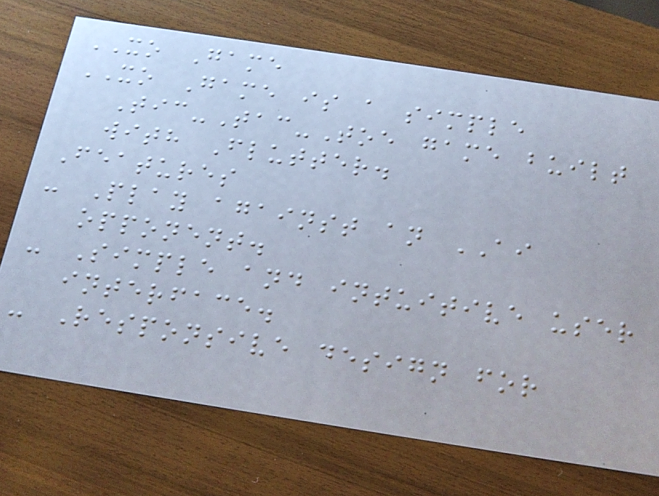XO Game
XO Game is a simple
Tic-Tac-Toe game built
with Flutter.
Features
- Play against an AI
opponent.
- Simple and intuitive user
interface.
- Responsive design for
